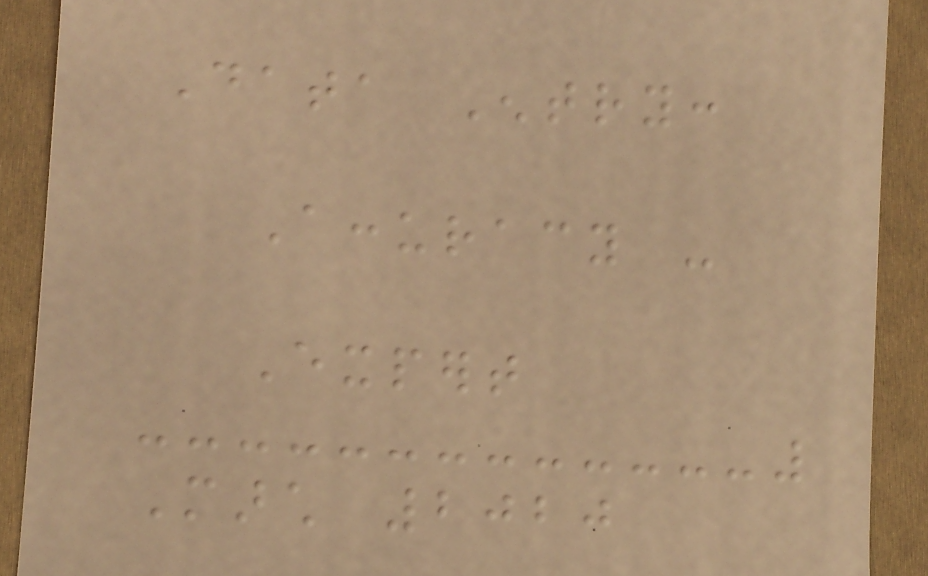Data Entry:
Accuracy -
Expert
March 2020
